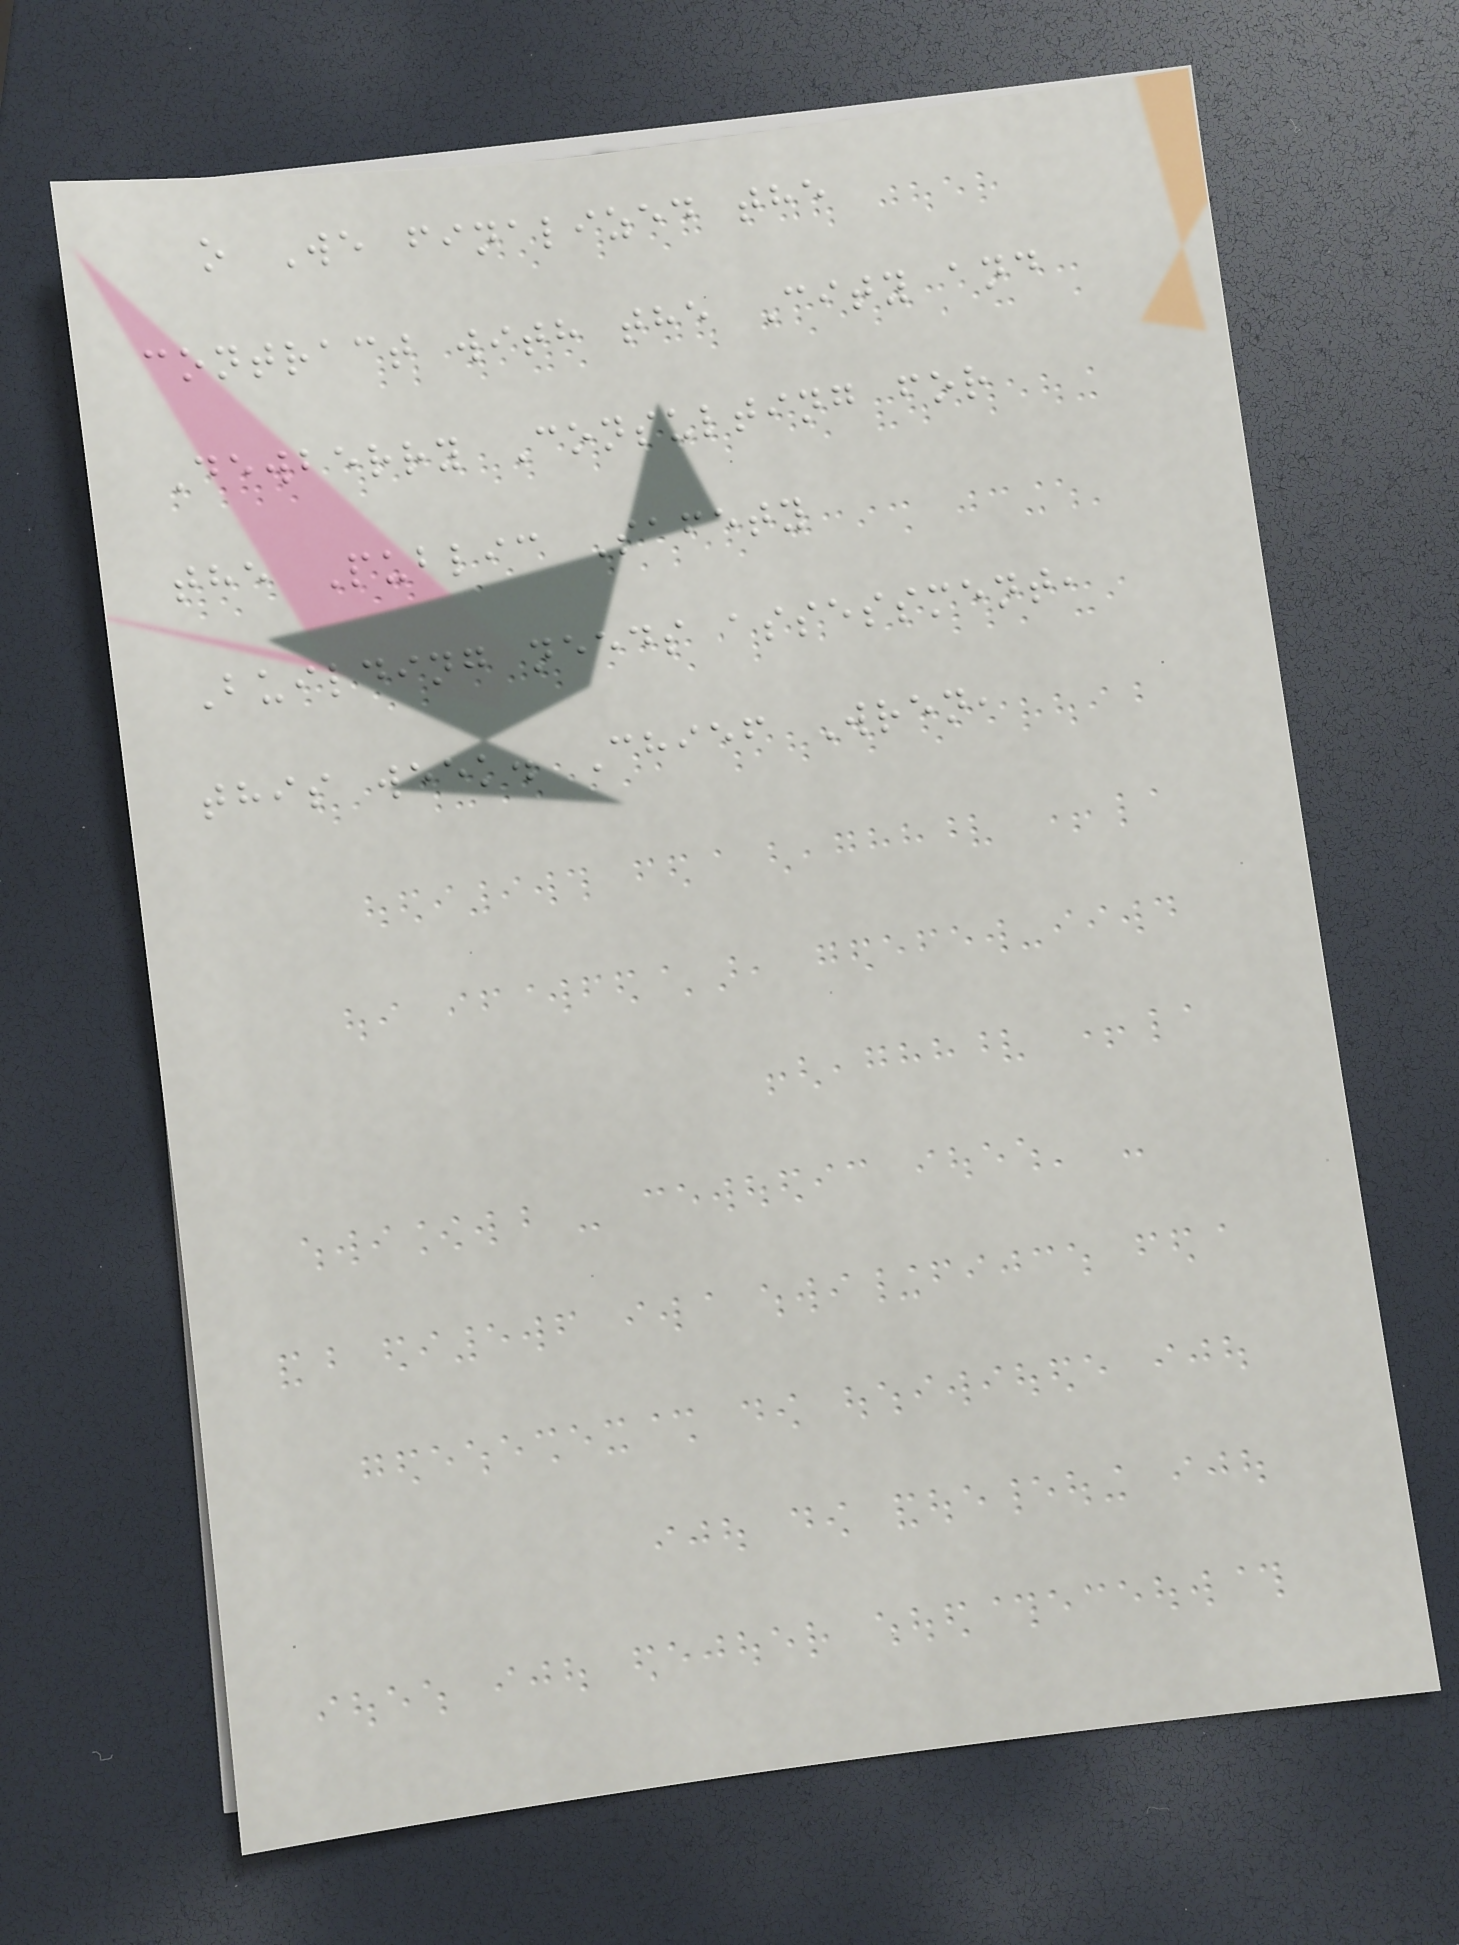o We finalized the
contract with the City and
Dewberry Consulting for
the Public Safety
Building needs assessment,
this week. Chief Wren,
